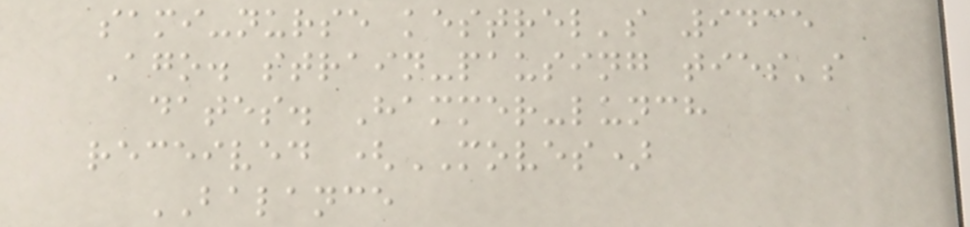sami-nurse kestrel's 9435
Ago. strain-pausing ties's
dates. Hammer-lunch
received (MOVES)
BALANCE
